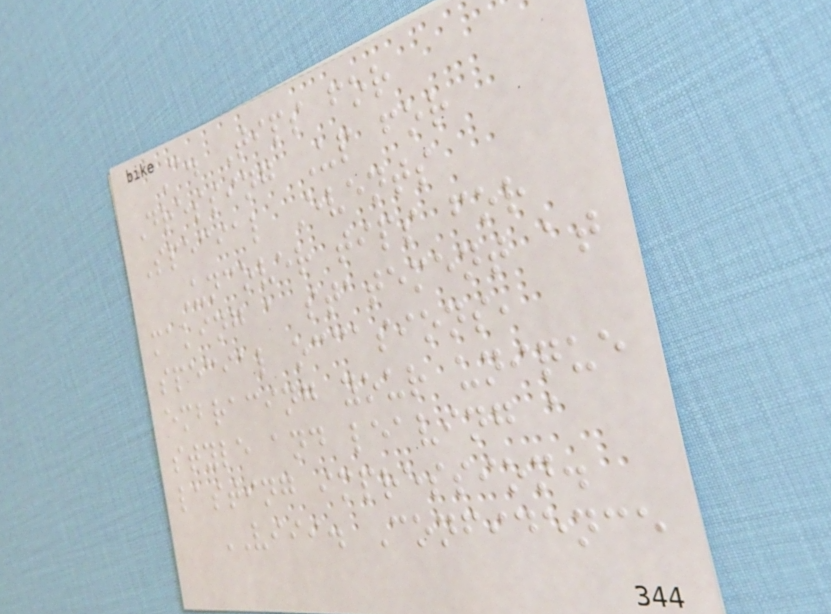C. Tips for
Dressing Up for
Special Events
Uncover tips for
making a statement at
special occasions,
embracing your unique
style and leaving a
lasting impression.
VIII. Confidence
